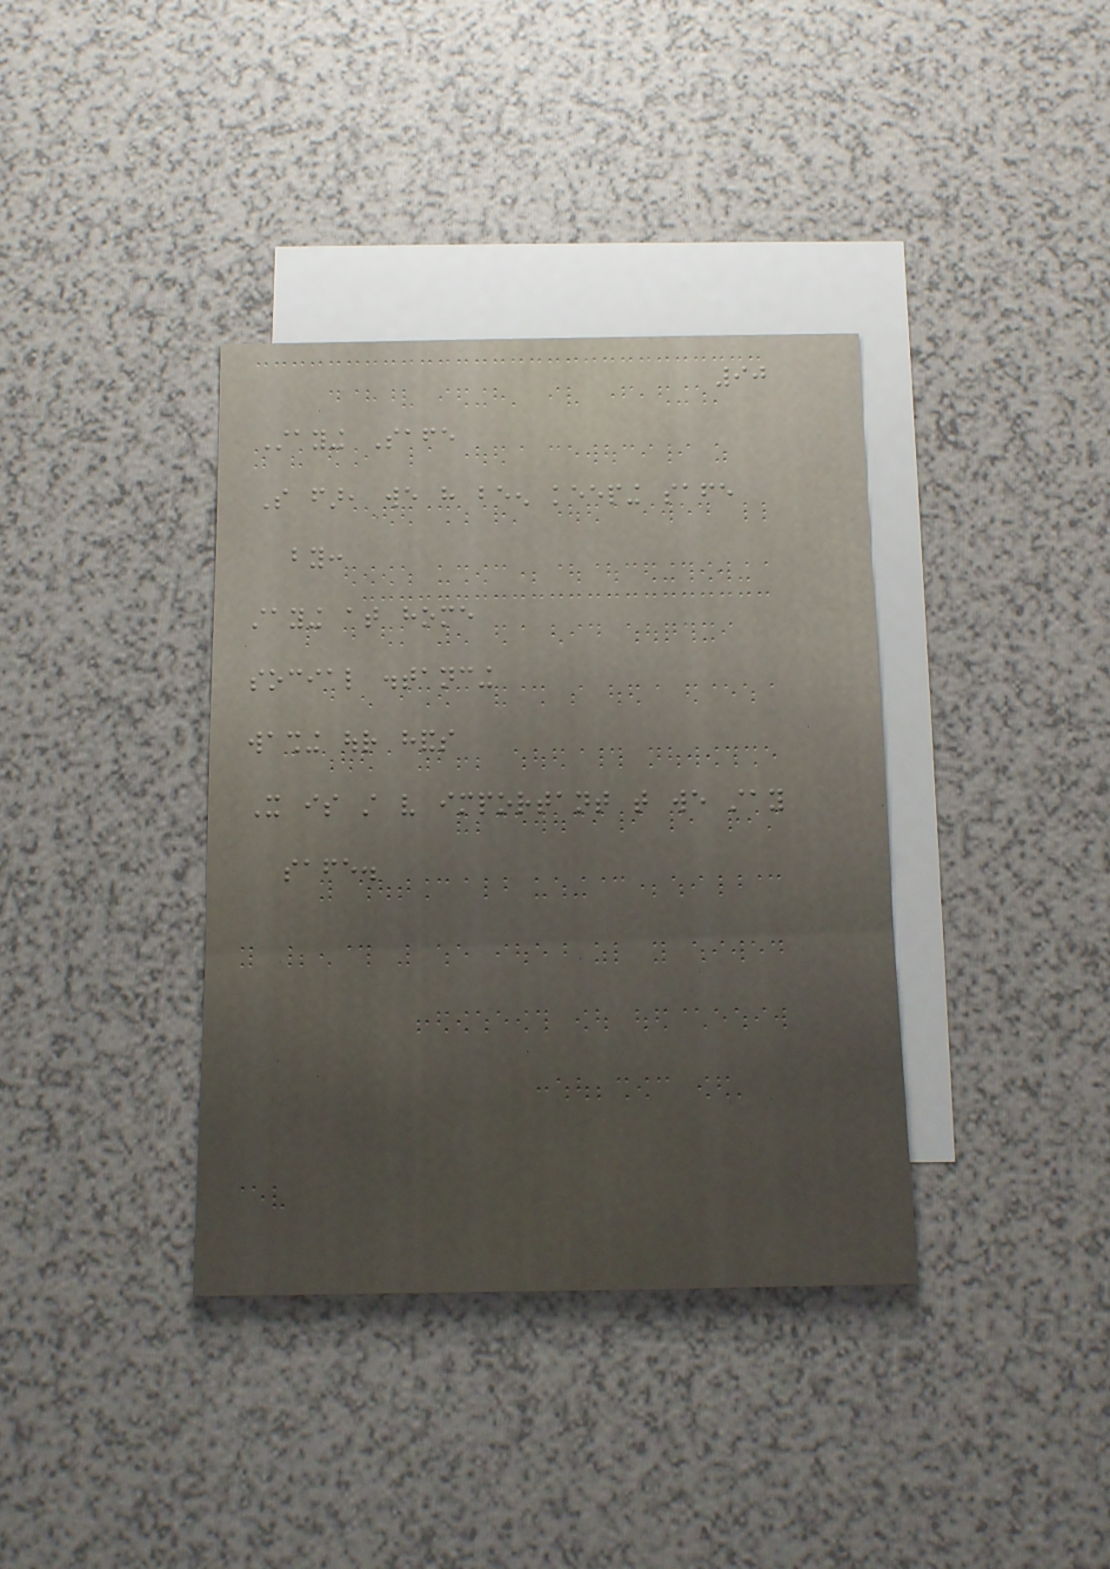90
Staying Safe
So far, we have been keeping safe
by:
staying at home
social distancing
washing our hands
It is still very important that we stay
safe.
